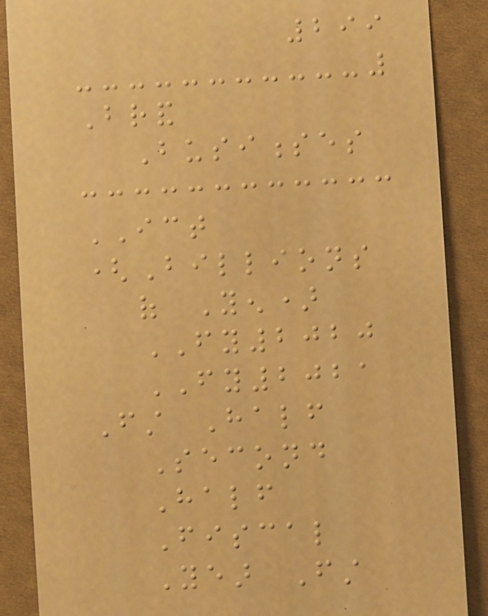299
Brand
Businesses
ICT
(Billions
of Yen)
FY2020
FY2021
First Half
Second
Half
Fiscal
Year First
